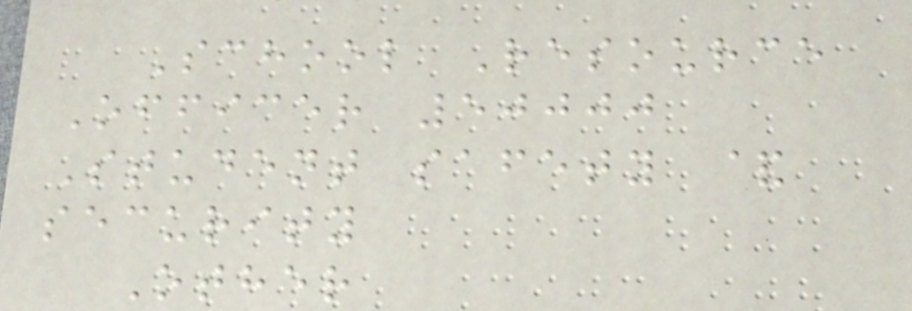School Resource
Officer 50000
Student safety &
security
Other
